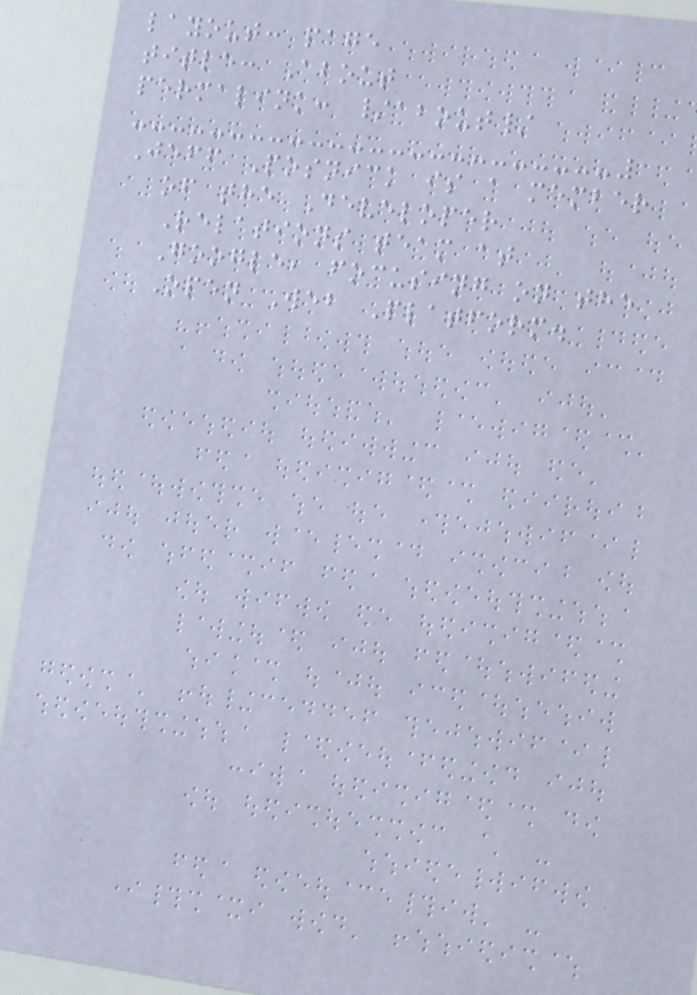layout: page
title: About
permalink: /about/
Jeff Posnick is a member
of the Developer
Relations team at
Google, focusing on the
Open Web Platform.
